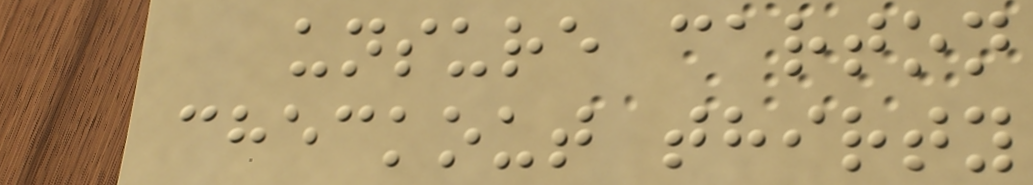unsure carton
checkout thirty
